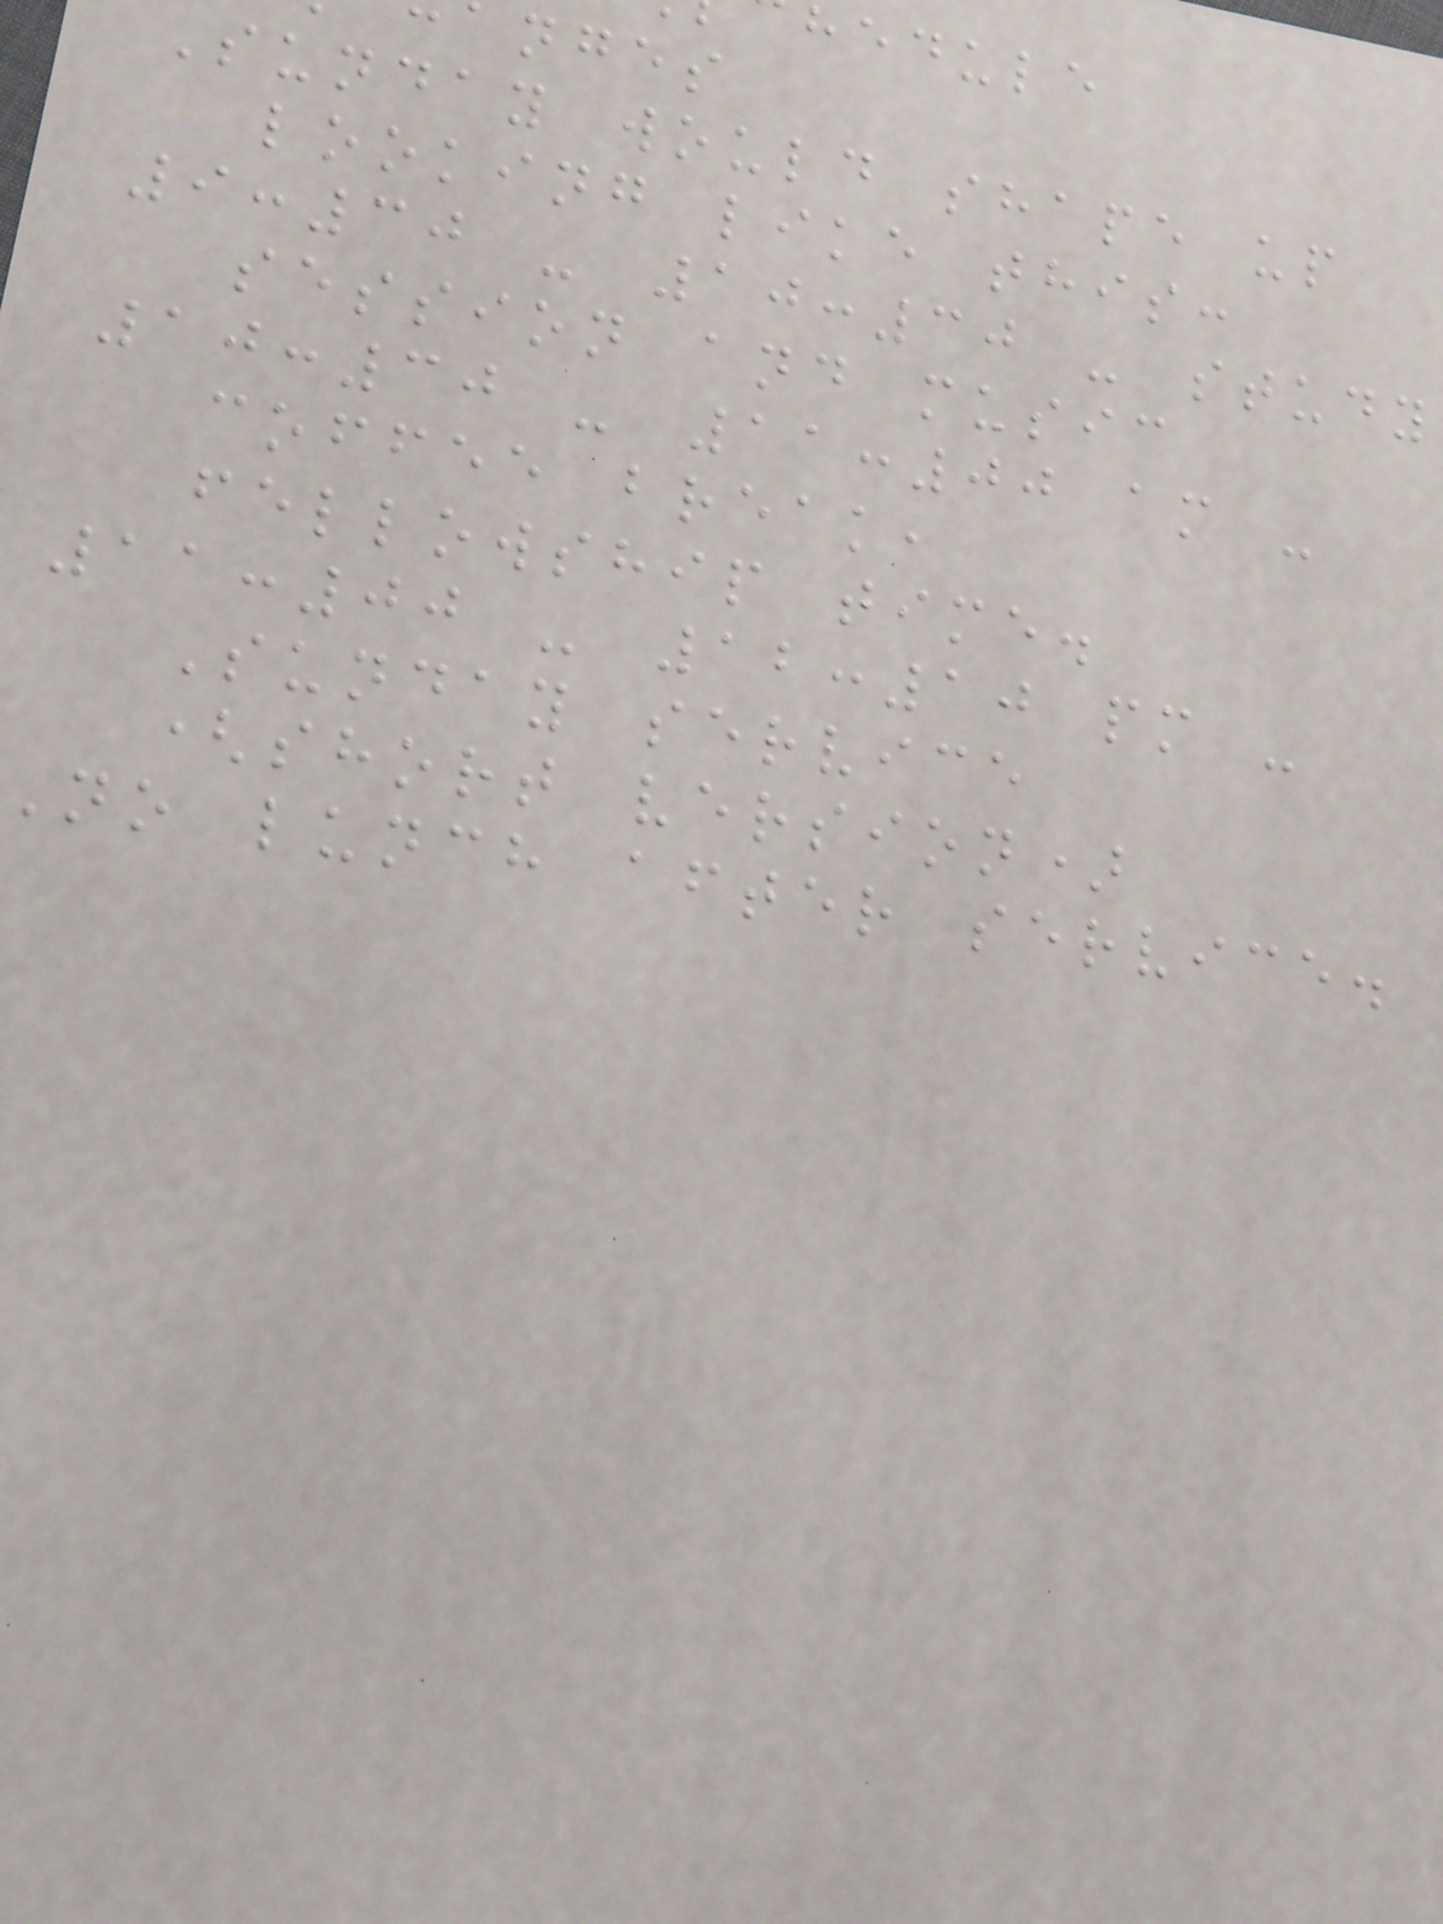hedule
nges
Sunday would shape up
looking like this:
9:30 - 10:30 - study
session and music
10:30 - 11:00 am -
coffee break,
fellowship time.
11:00 - 12:10 pm -
Sunday service
(short version)
no lunch after service.
